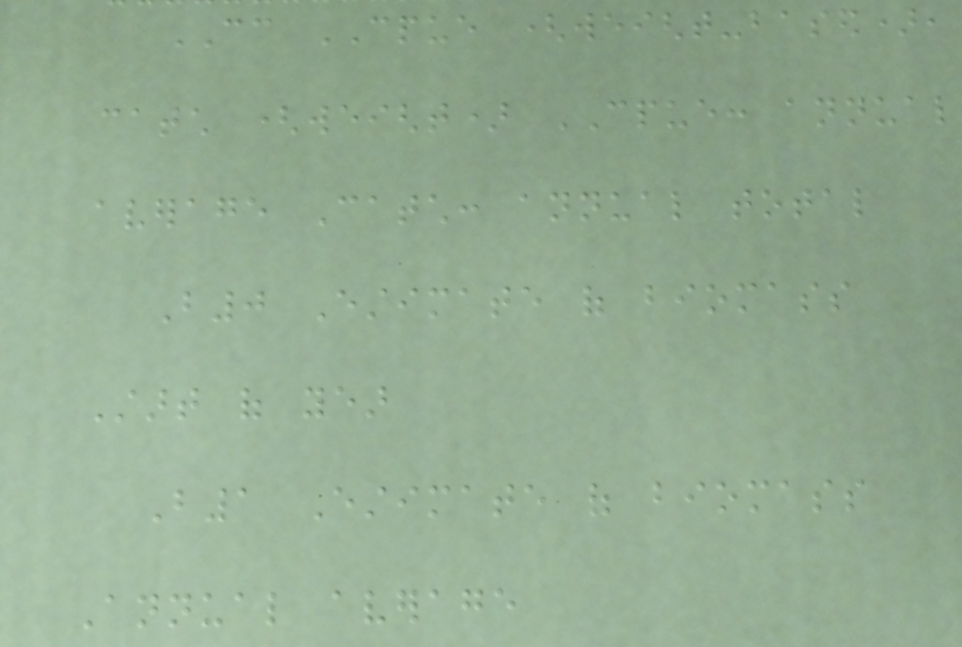CC CPUE (weight-based),
catch (weight) CPUE: annual
average Catch: annual total
B0 Estimate of biomass
Start of year
B1 Estimate of biomass
Annual average
